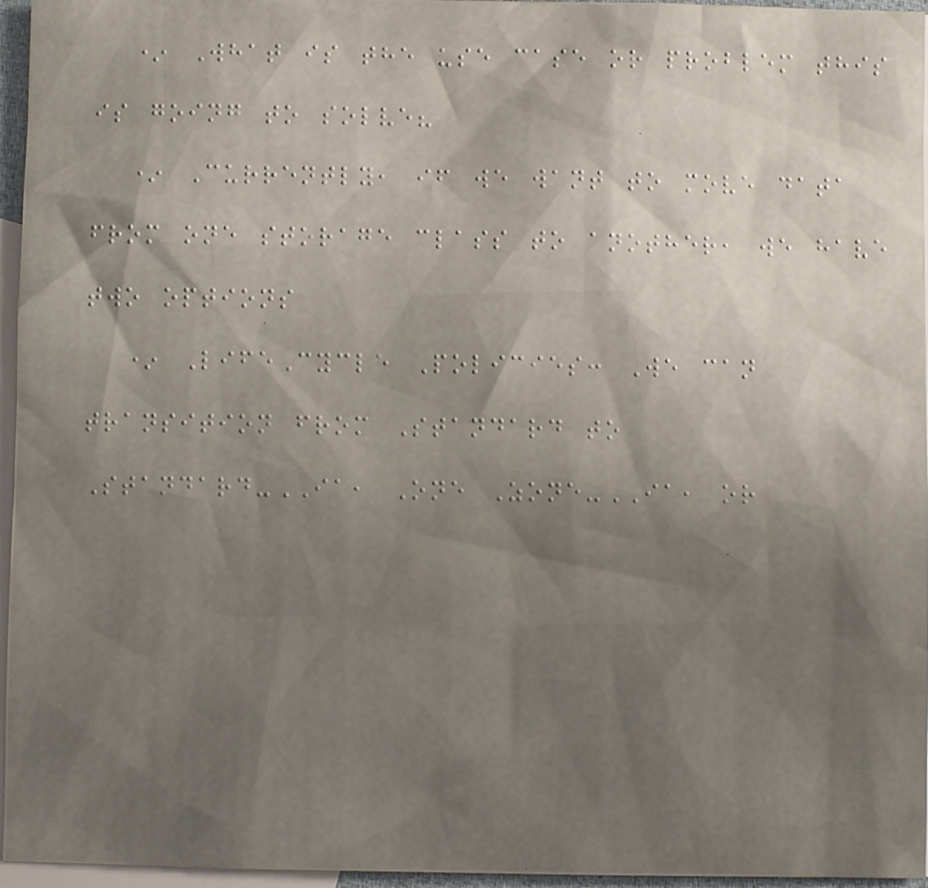* What is the use case or problem this
is going to solve?
* Currently, if we want to move data
from one storage class to another, we have
two options
* LifeCycle Policies: We can
transition from Standard to
Standard-IA, One Zone-IA, or
